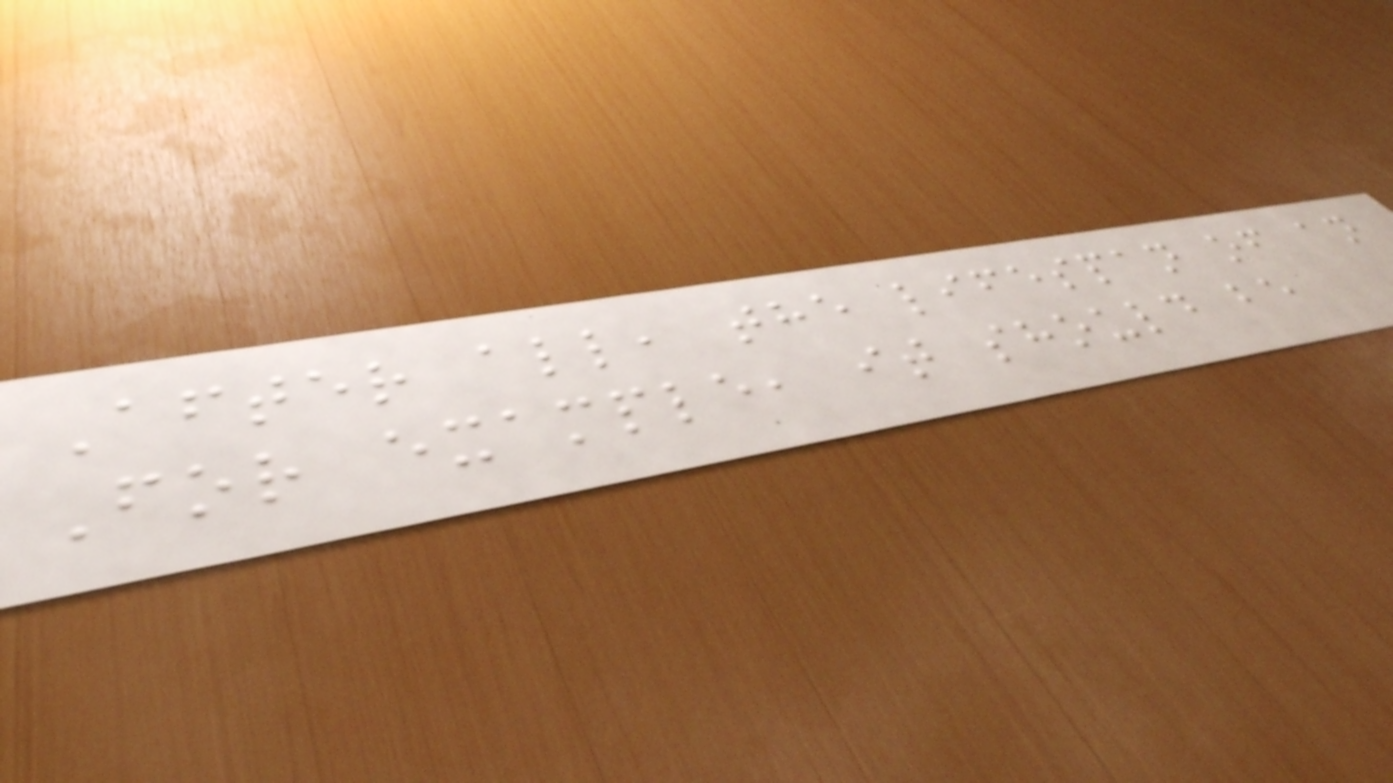After all, the lifespan of an
For example, it should be
